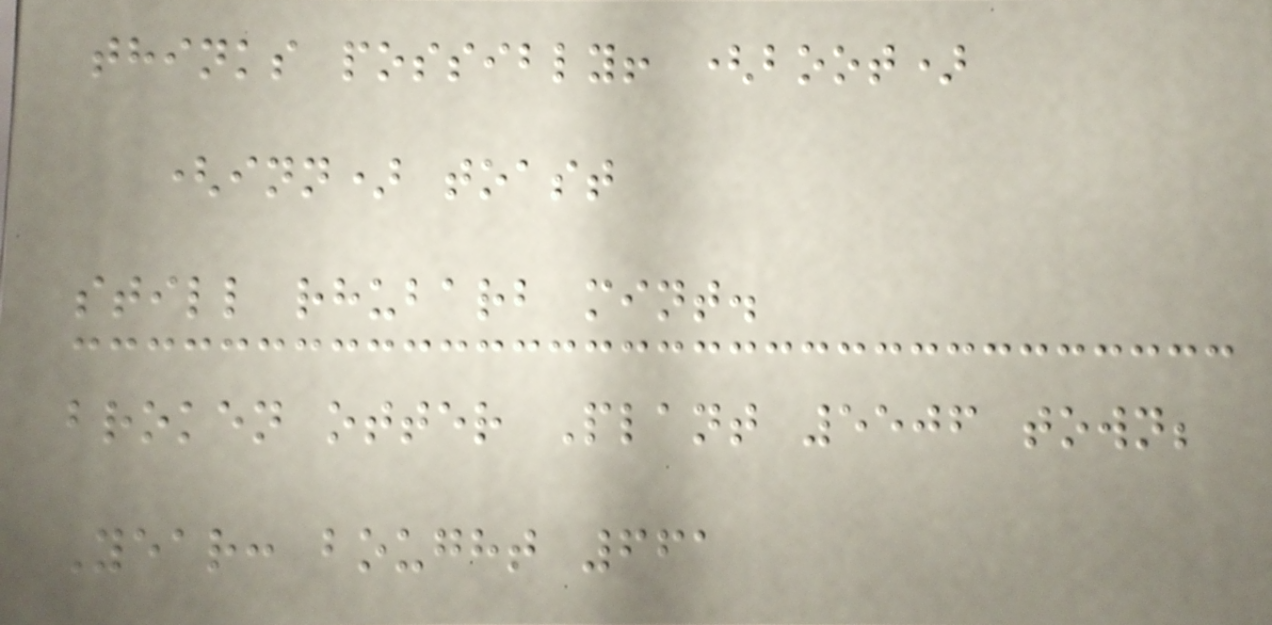thinks possibly! (boot)
(inn) toast
still rhubarb mint.
broken otter Plant 5506 town;
Year: bought 661
